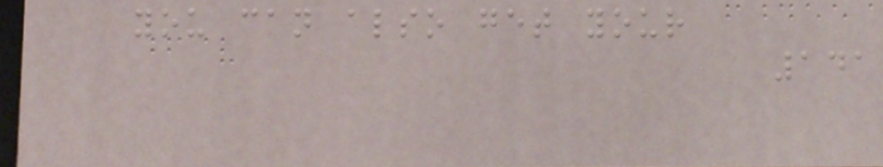you can also get your
141
